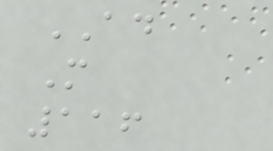AD
M
116
